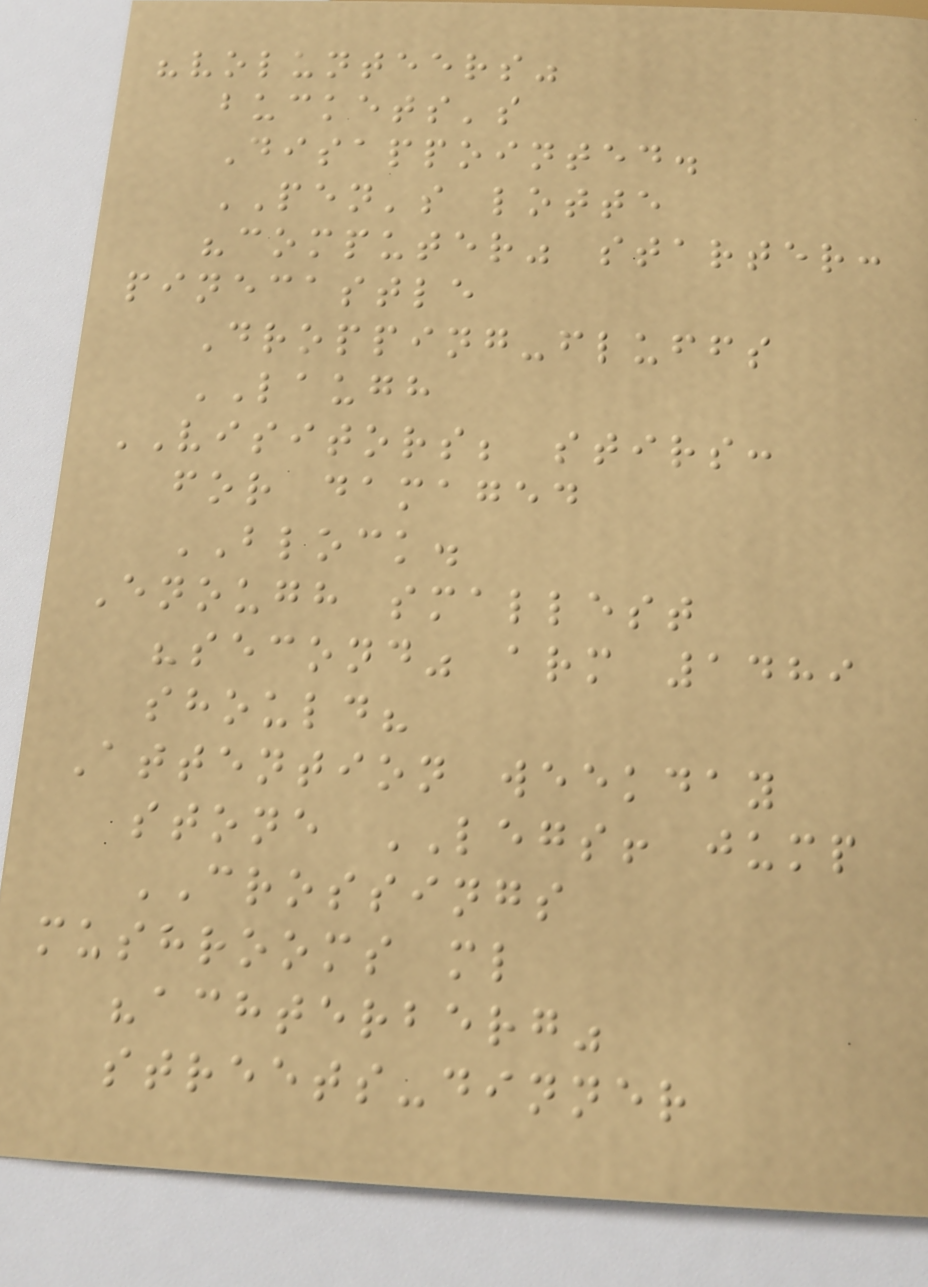"volunteers"
buckets's
Disappointed.
PEN's lotte
"computer" starter:
pinecastle
Dropping-fluffs
LAUGH
VISITORS; stirs:
for damaged
BLOCK.
Enough smallest
"second" arm 1489
should?
Attention weekday
stone LEGS! jump
CROSSINGS
mushrooms ml
"achterberg"
streets-dinner
